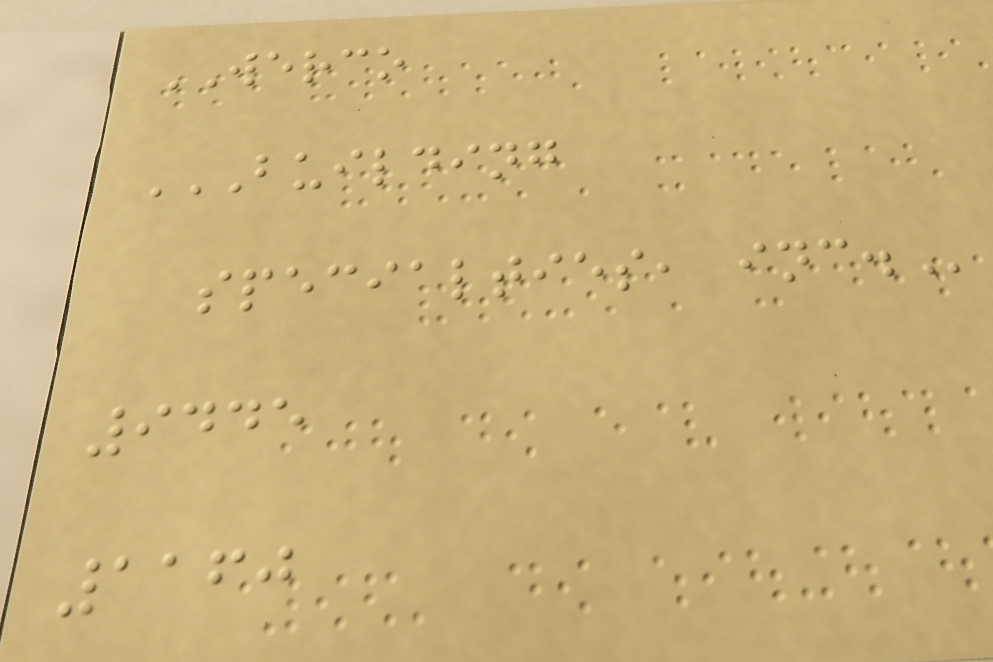WERCO
BUILDING
SPECIALTIES, INC.
9445
1160
